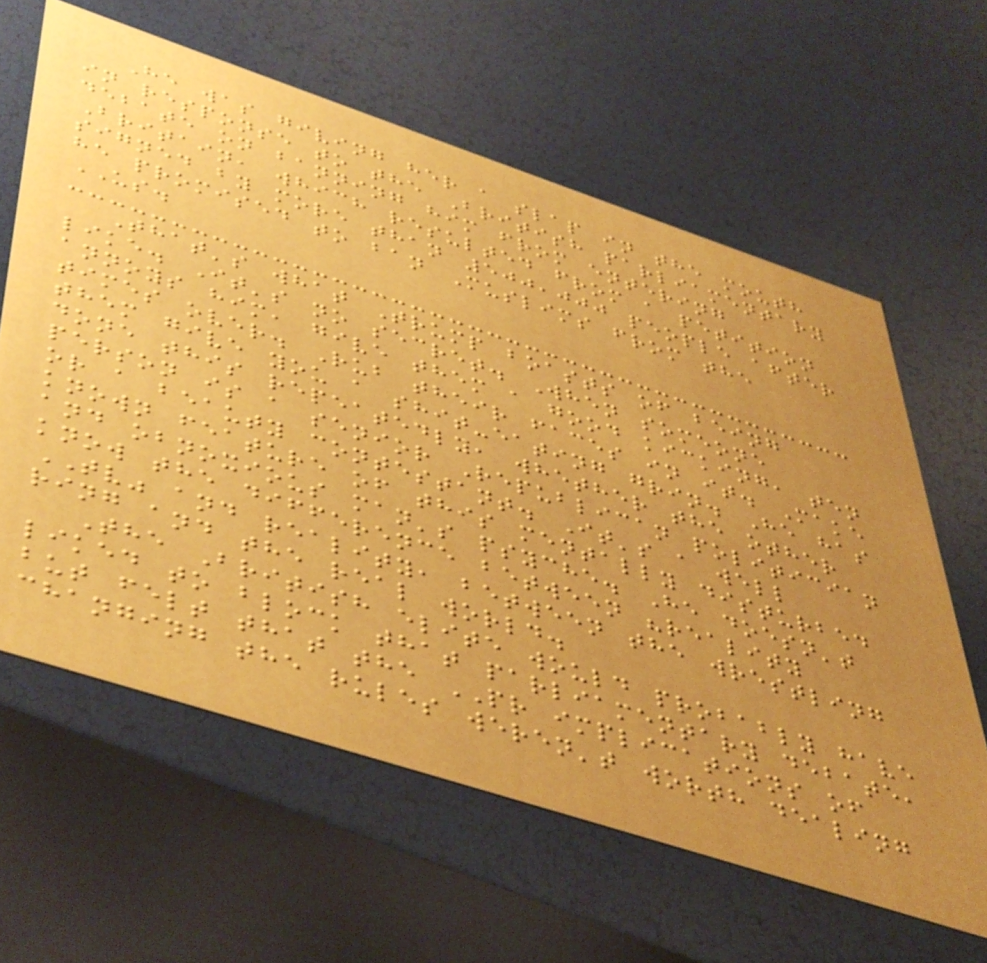He was giving her a slap in the mouth
in response to the British parliamentary
debate on banning him from entering
Britain, which resulted from a petition
signed by more than 500,000 people after
he promised to ban Muslims from the
US.
That's what Trump boasts of being
like. It's no secret. When someone
annoys him, give them a good kicking, ten
times over. Rub their faces in it. Make
them give you a shit-eating grin. He has
done this repeatedly, whether the other
person is a senior Republican politician
or a beauty contestant. It's a well
known feature of this mentally disturbed
and obnoxious man's psyche. He doesn't
know the difference between "reality
TV" and reality, between the wrestling
ring and the real world.
The British elite would probably have
liked to block that parliamentary debate,
but felt that the PR implications of
changing the rules weren't worth dealing
